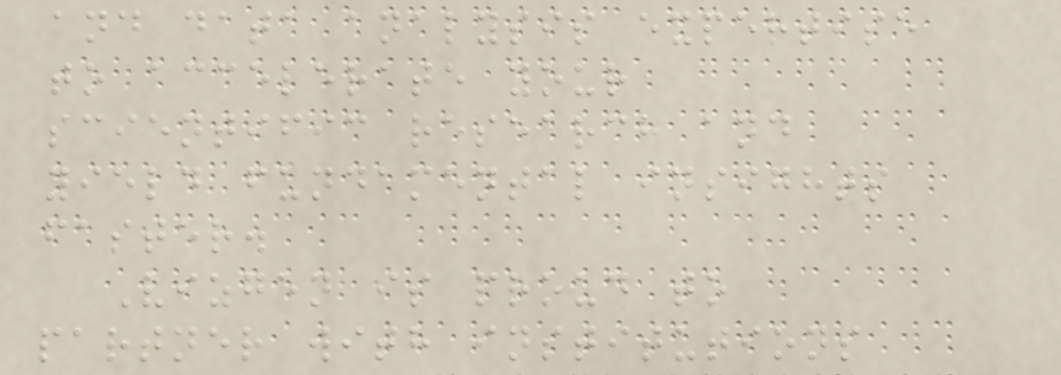and data analysis expertise
to accelerate your
scientific research and
yield fundamental insights
faster.
Vizgen is proud to
partner with institutions
